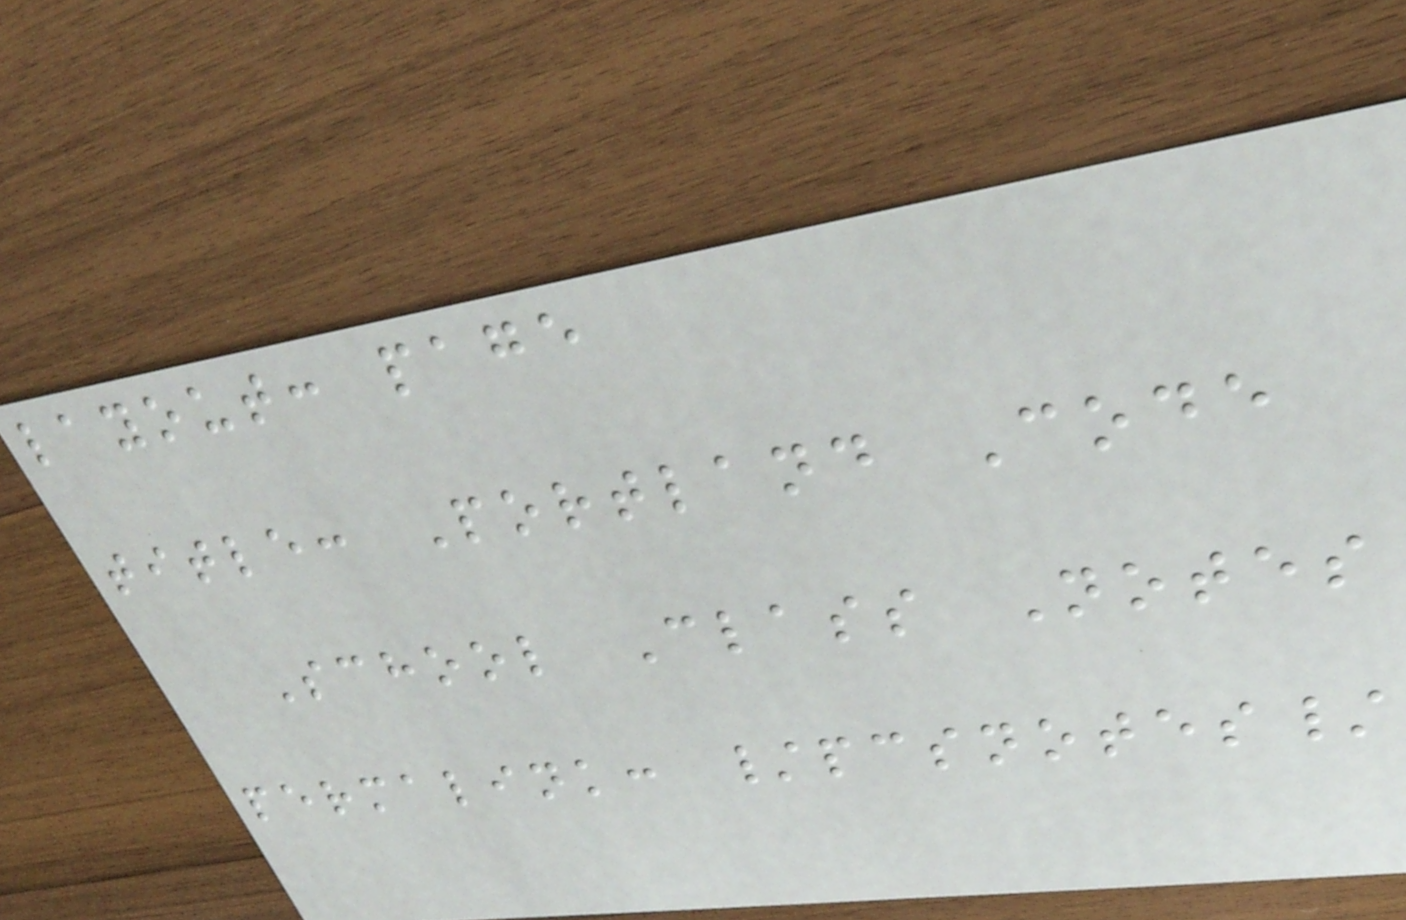layout: page
title: Portland Code
School Class Notes
permalink: /pcsnotes/
